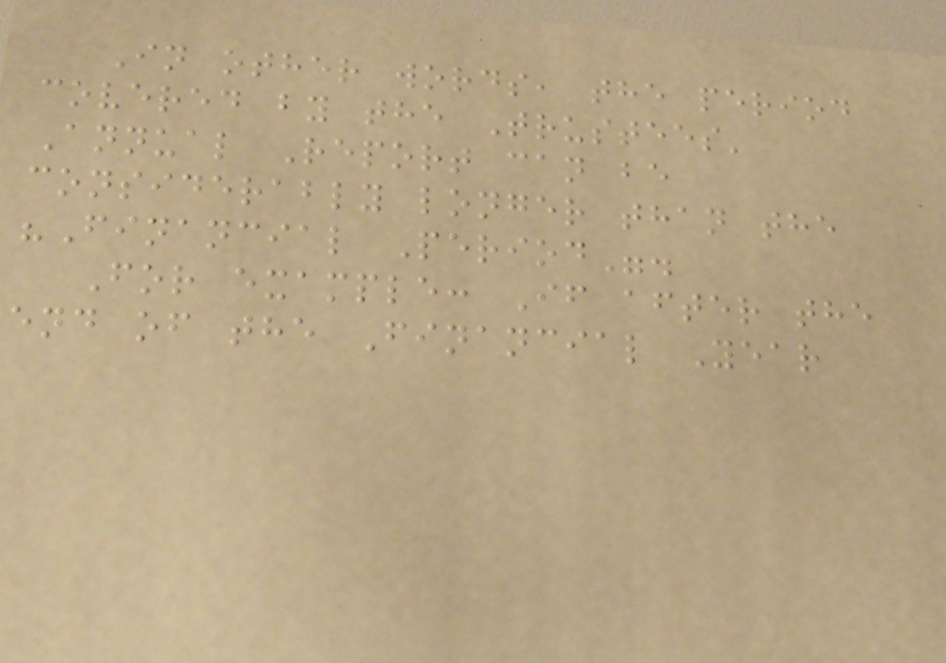In other words, the period
covered by the Trustees'
Annual Report can be
considerably longer than the
"Financial Period".
For example: If after the
end of the Financial Year
